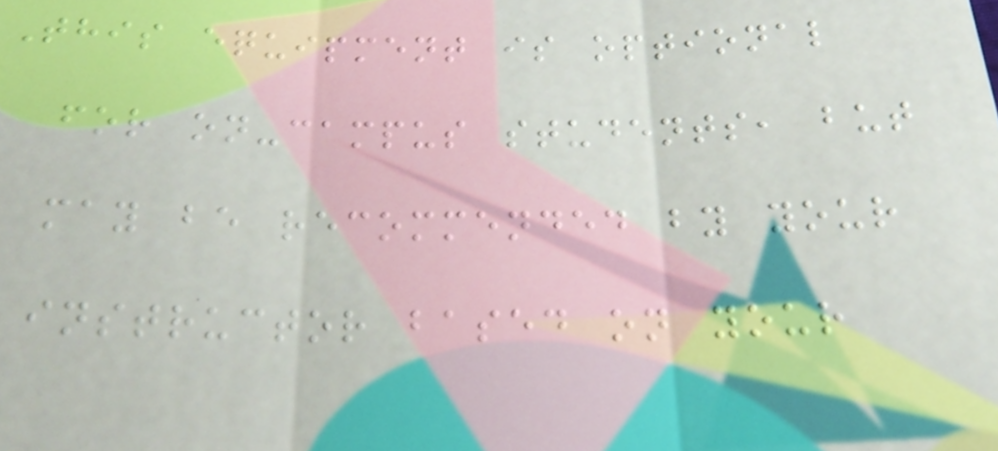This equipment is optional
for on-campus students, but
may be recommended by your
instructor based on your
